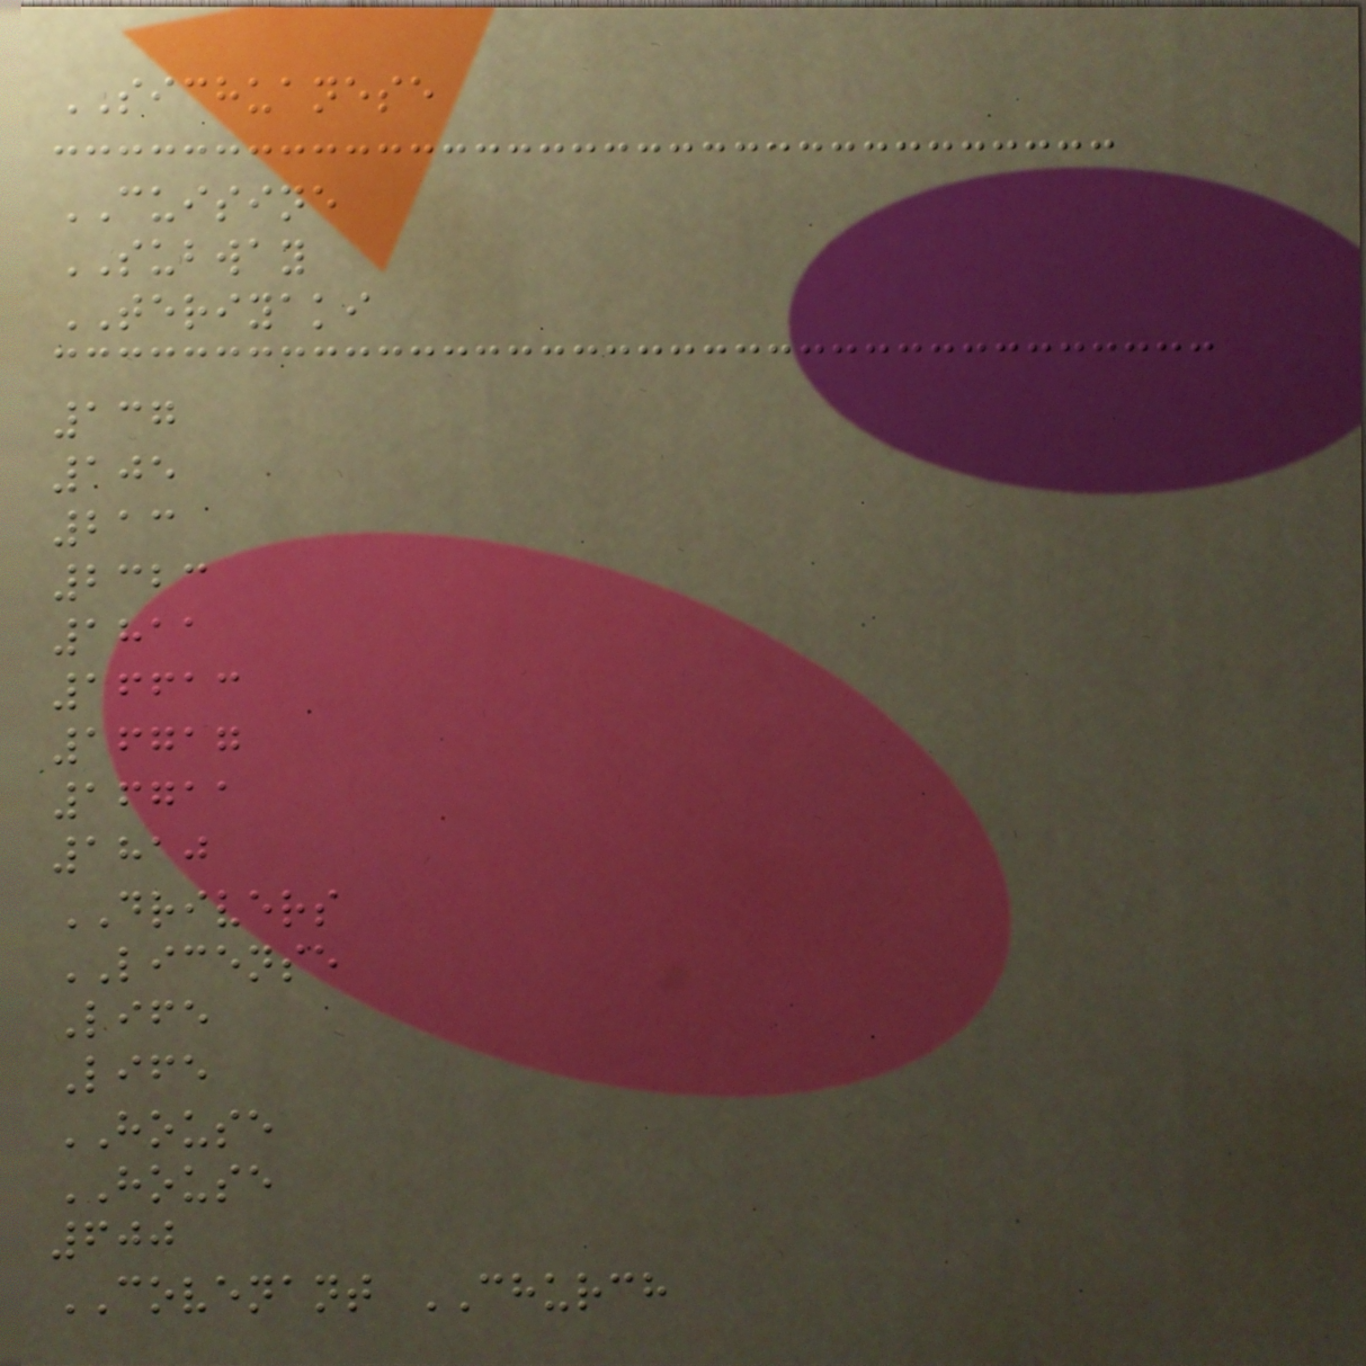SICHUANESE
CUISINE
SUBWAY
TERIYAKI
137
105
213
2323
1811
16613
16717
16711
1810
DRIVERS
LICENSE
Life
Life
HOUSE
HOUSE
600
COVENANT CHURCH
